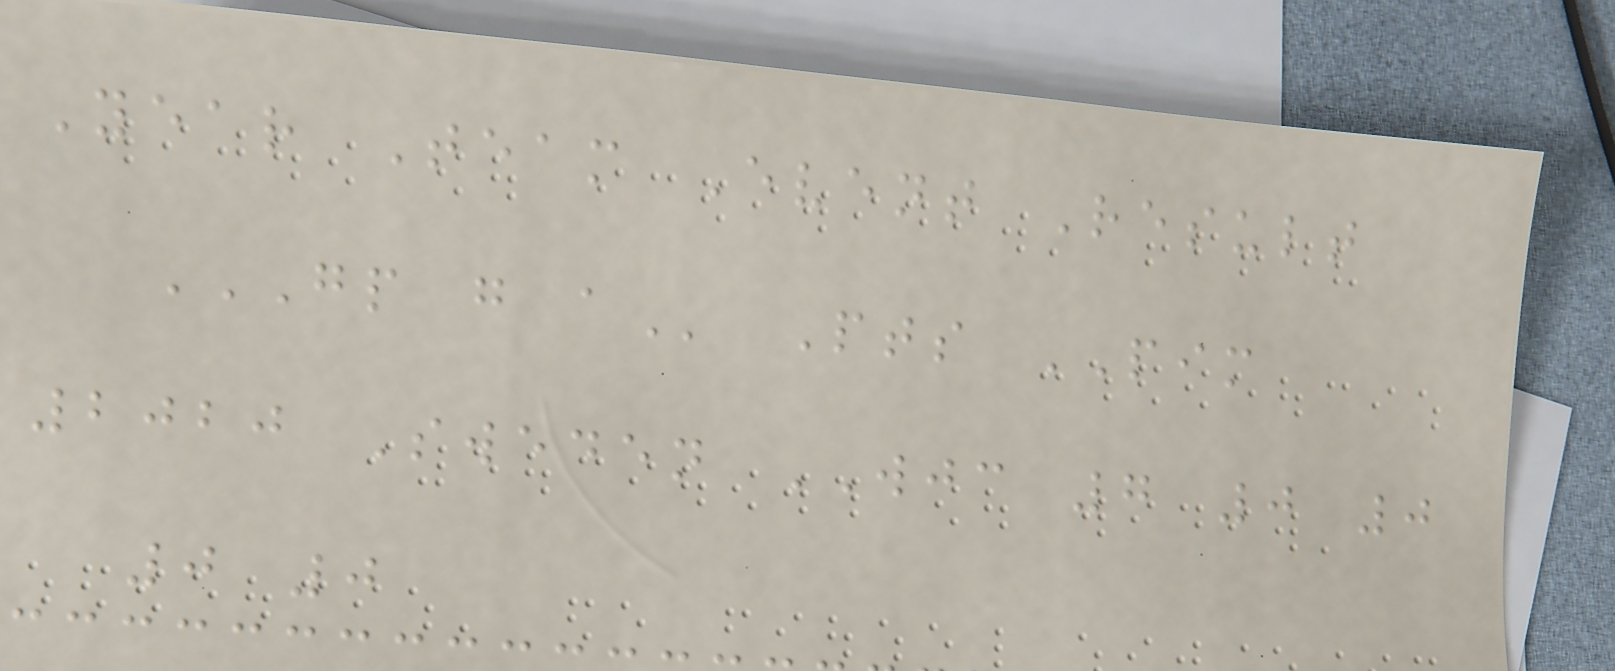Year Team Event Result
GP G A Pts PIM
2020 Sweden WJC 7 0 0
0 0
